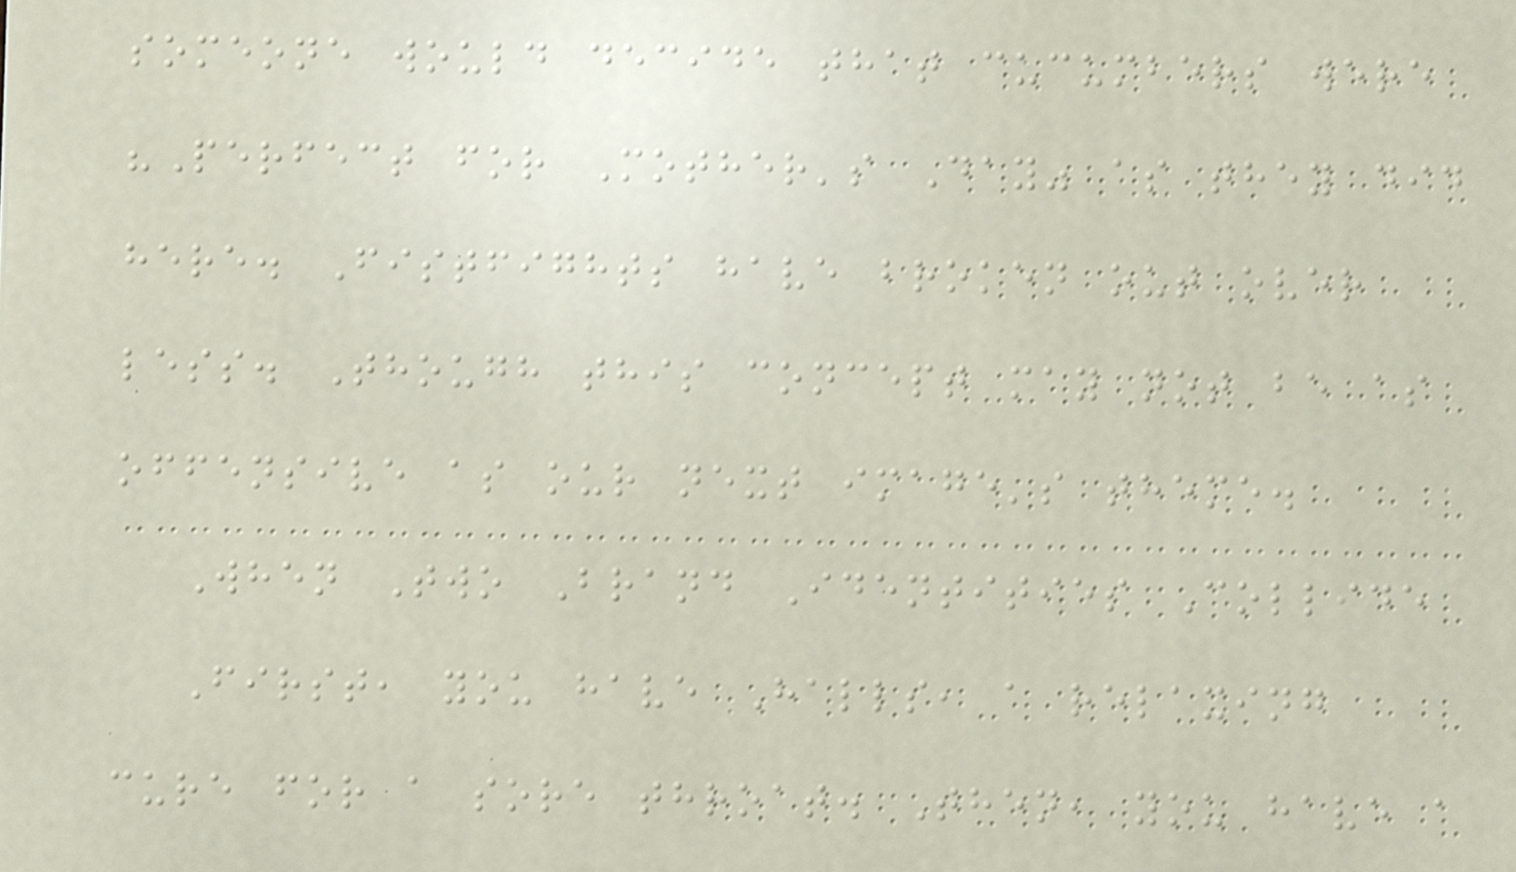someone would decide that cucumbers were
"Perfect for Mother's Day" as they did
here. Fistfights have broken out over
less. Though this concept may not be as
offensive as our next image's theme.
When Two Brand Identities Collide
First, you have Halls, a relaxing
cure for a sore throat. Then, you have a
